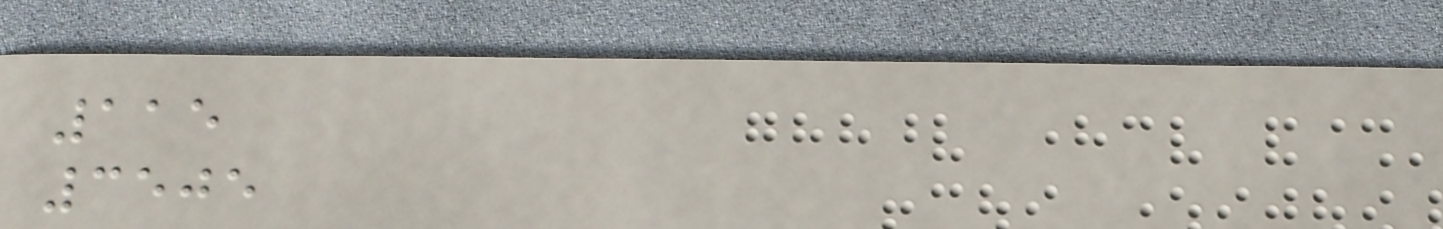115
3505
